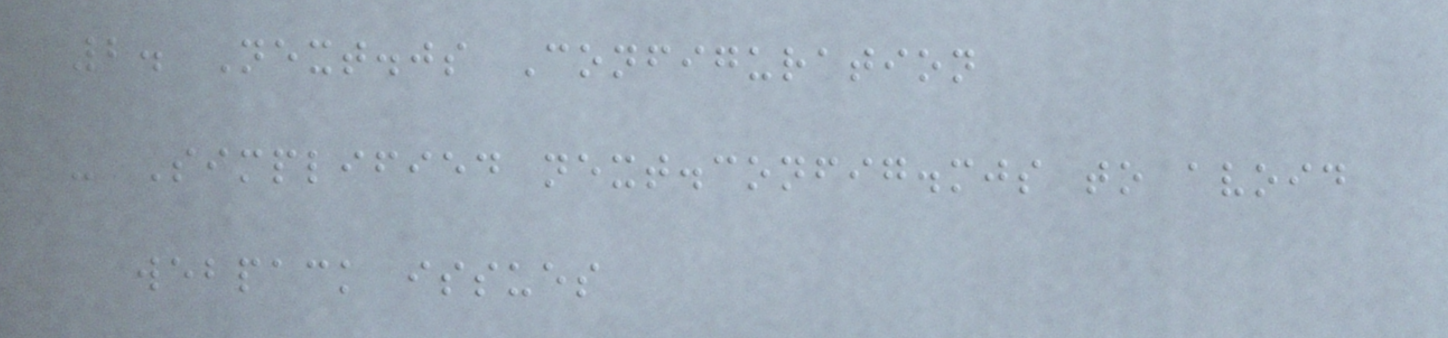2. Next.js Configuration
- Simplified next.config.mjs to avoid
webpack issues
